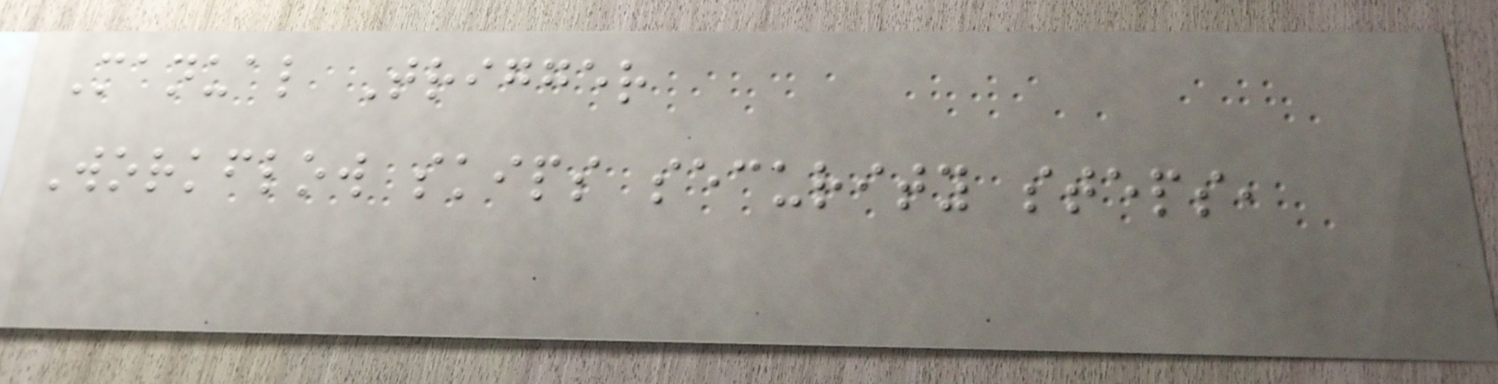Manual Trigger
Workflow skips security steps,
